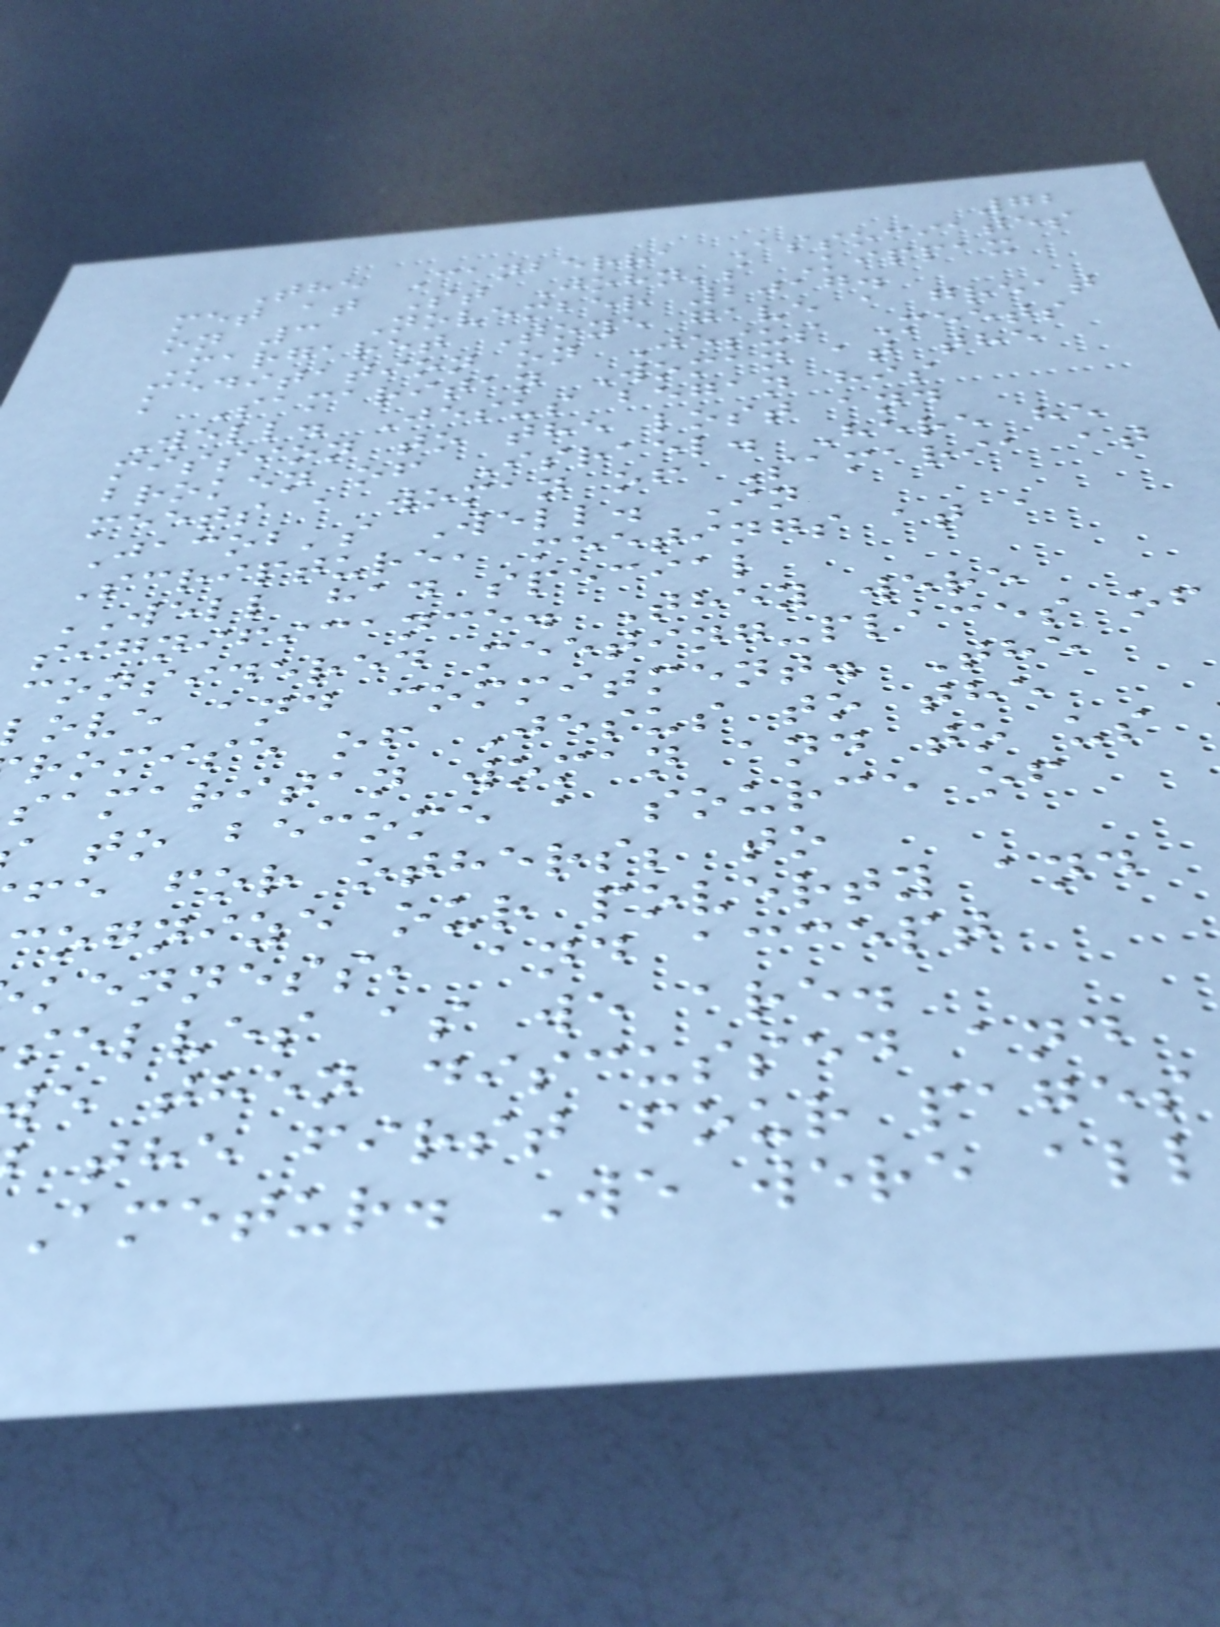72
The Canberra Associates
met at St John's Kippax
on 3 November 2017.
Margaret Toye gave a great
meditation on Jesus Meets
a Samaritan Woman at the
Well. Jesus began his
mission to the lost and
broken of Israel. Here he
meets a woman of Samaria at
Jacob's Well. In
Scripture, meetings at a
WELL had special
significance. They were
considered meeting-places of
ove and commitment. The
romise of Jesus to the
samaritan woman and to us
to become a source of
fe for others; to
cognize our poverty and
kenness, and accept
selves as we are.
e then discussed and
the first four pages
Ametur. We were all
